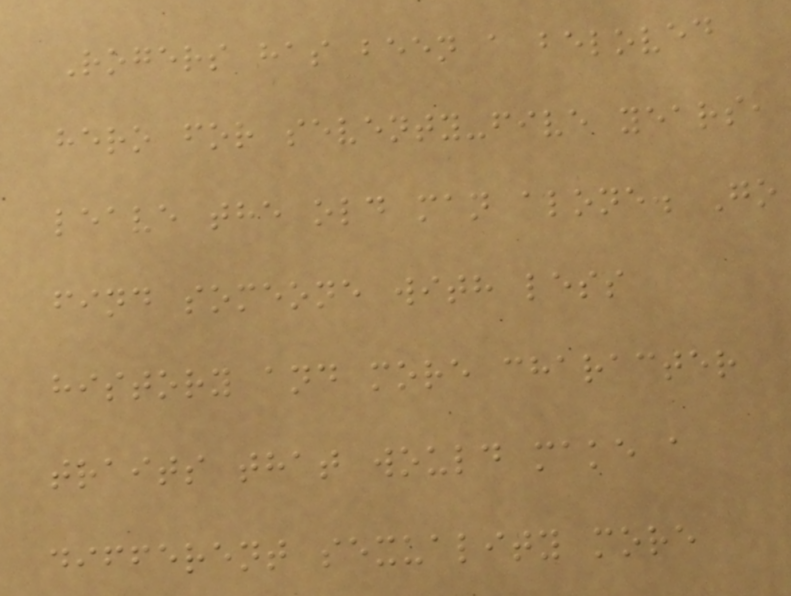Rogers has been a beloved
hero for seventy-five years,
leave the old man alone. Go
find someone with less
history and more character
traits that would make a
different sexuality more
